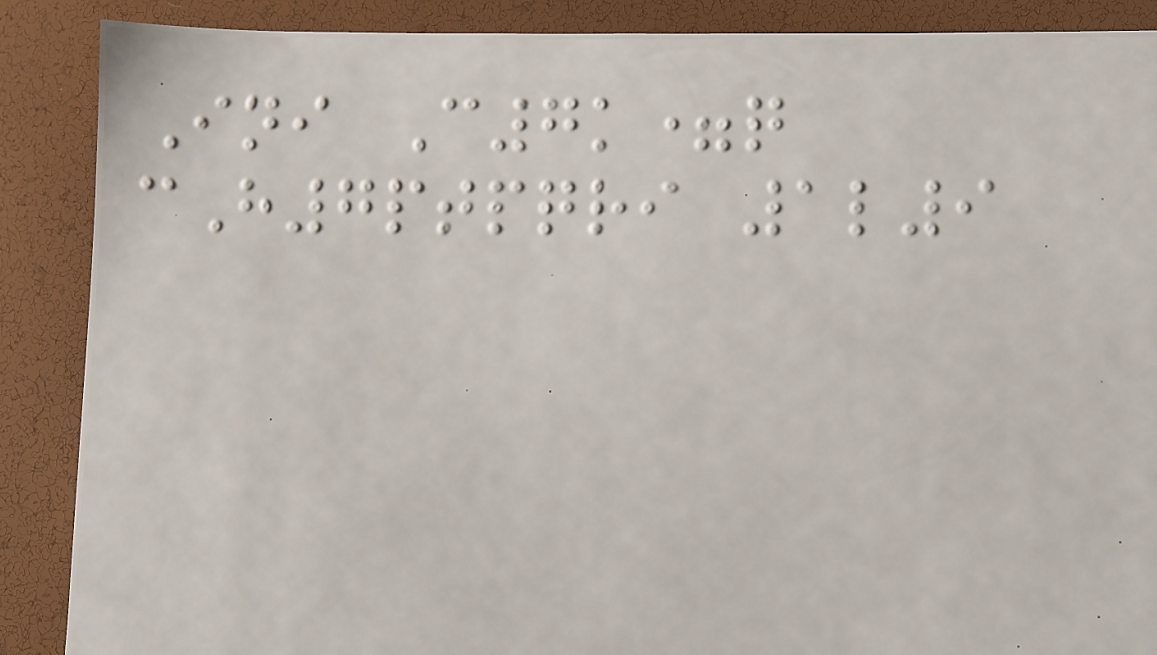Ini C7k=q
cH7ptpqri 1l9
